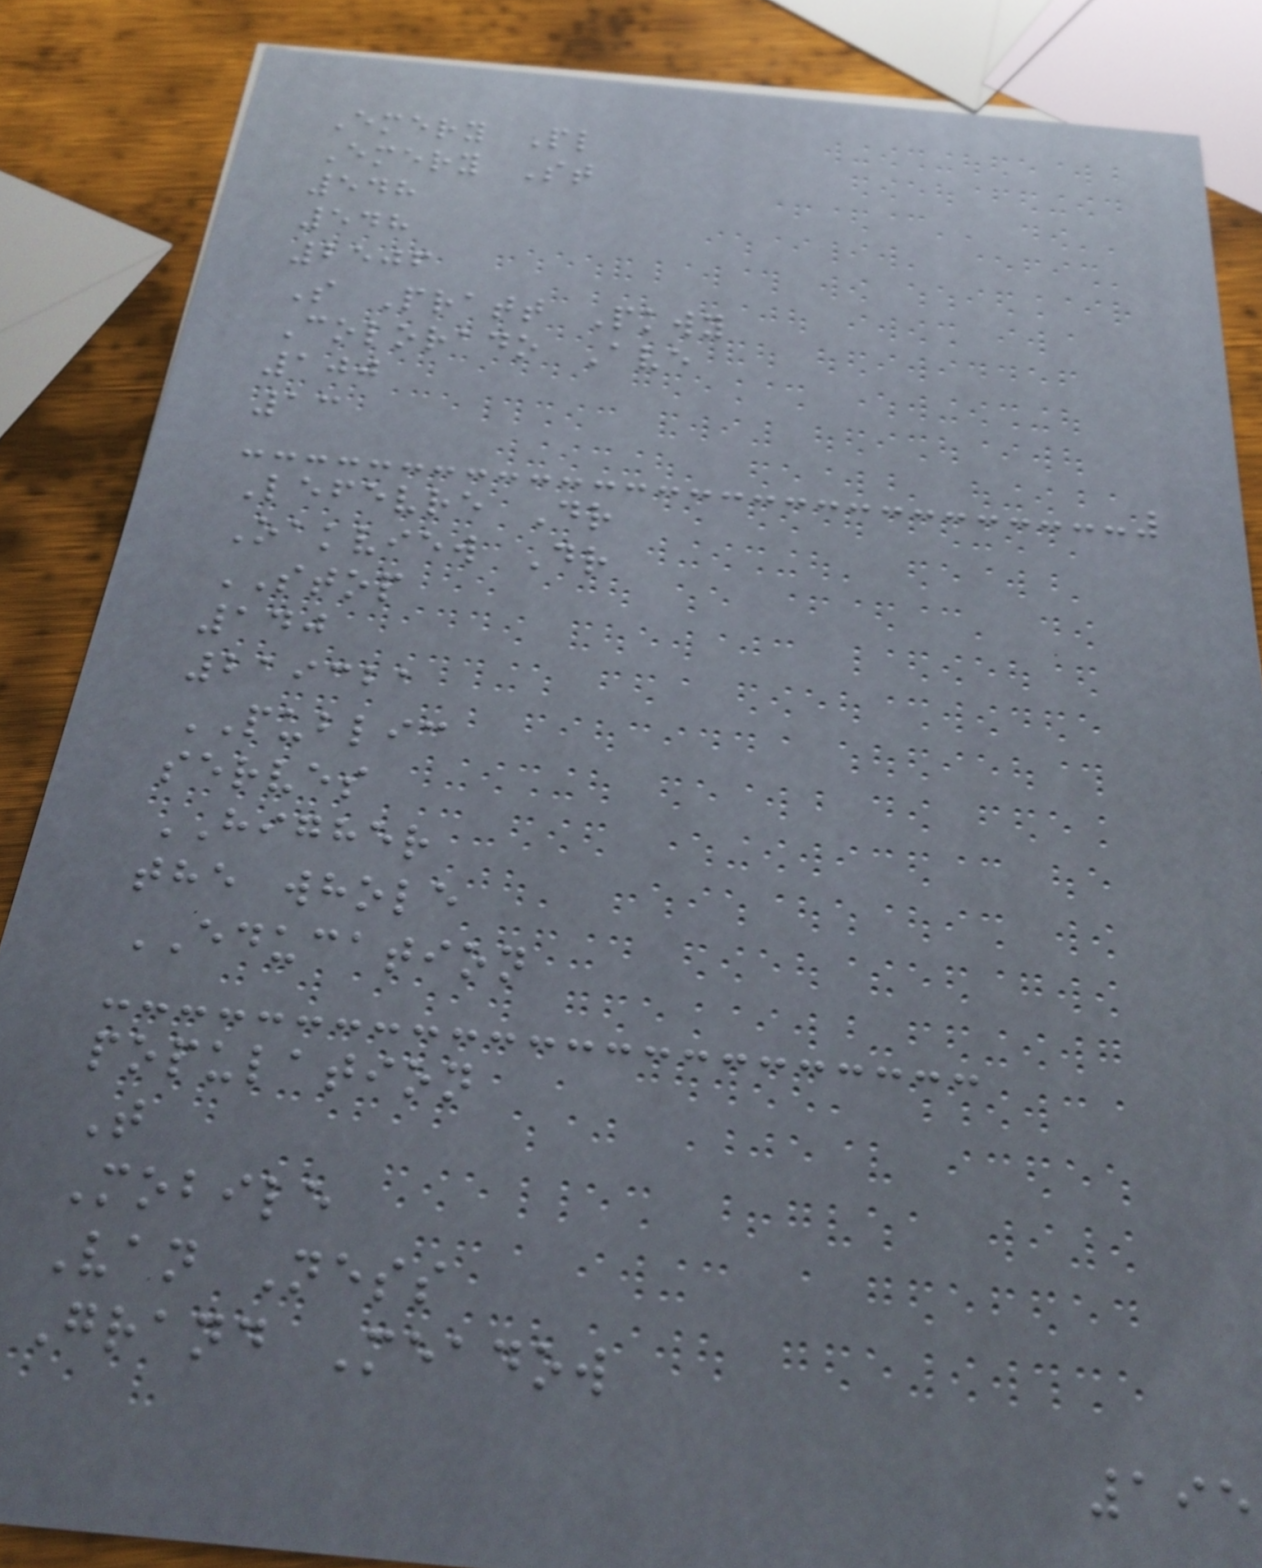Emery Pl
Emery St
548
548
2506
S Pratt Pkwy
Colorado Ave
100
13
Lefevre Dr
Oakview Dr
STOP
140
219321
PUBLIC
serves
HIGHER
the whole
EDUCATION
population
T
Mobile
Van Ness
Grand Meadow
195
